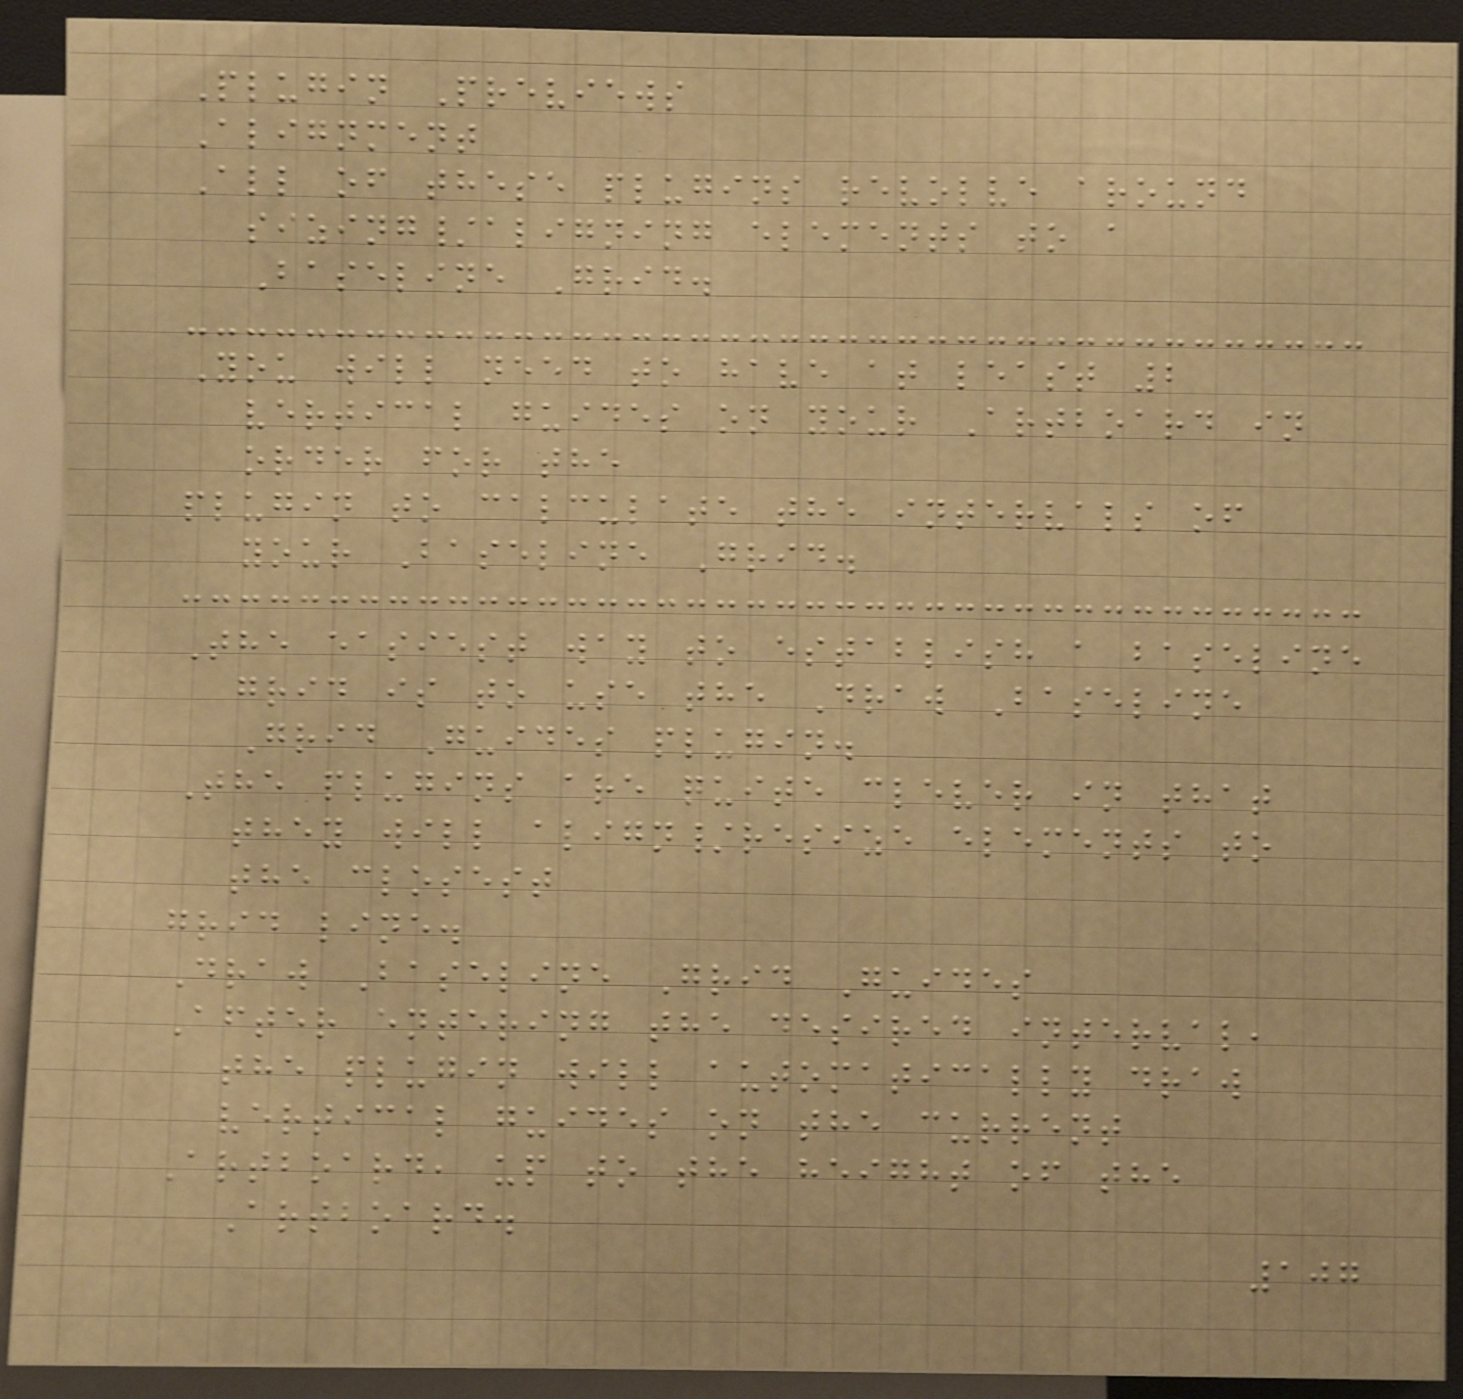Plugin Previews
Alignment
All of these plugins revolve around
sizing/aligning elements to a
Baseline Grid.
You will need to have at least 2
vertical guides on your Artboard in
order for the
plugin to calculate the intervals of
your Baseline Grid.
The easiest way to establish a baseline
grid is to use the Draw Baseline
Grid Guides plugin.
The plugins are quite clever in that
they will align/resize elements to
the closest
grid line.
Draw Baseline Grid Guides
After entering the desired interval,
the plugin will automatically draw
vertical guides on the current
Artboard, up to the height of the
Artboard.
107
